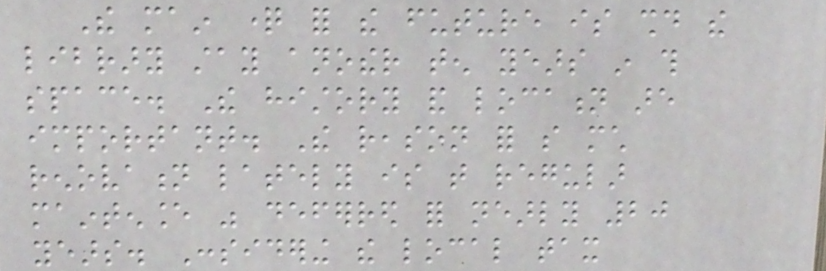The main question for the future is should the
library stay another ten years in this
space. The history and location are
important. The reason for so much
renovation lately is that regular
maintenance was deferred for nearly 20
years. Considering the local tax
